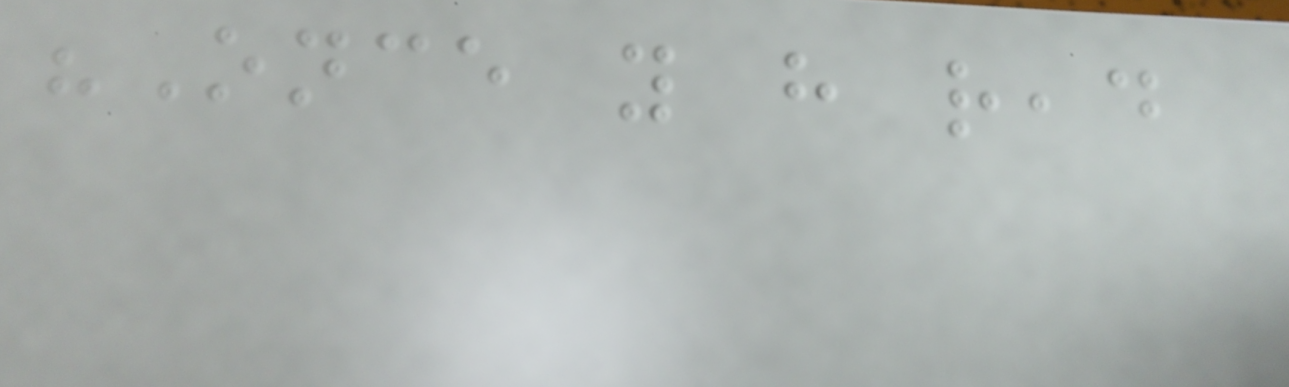"Once you have read
